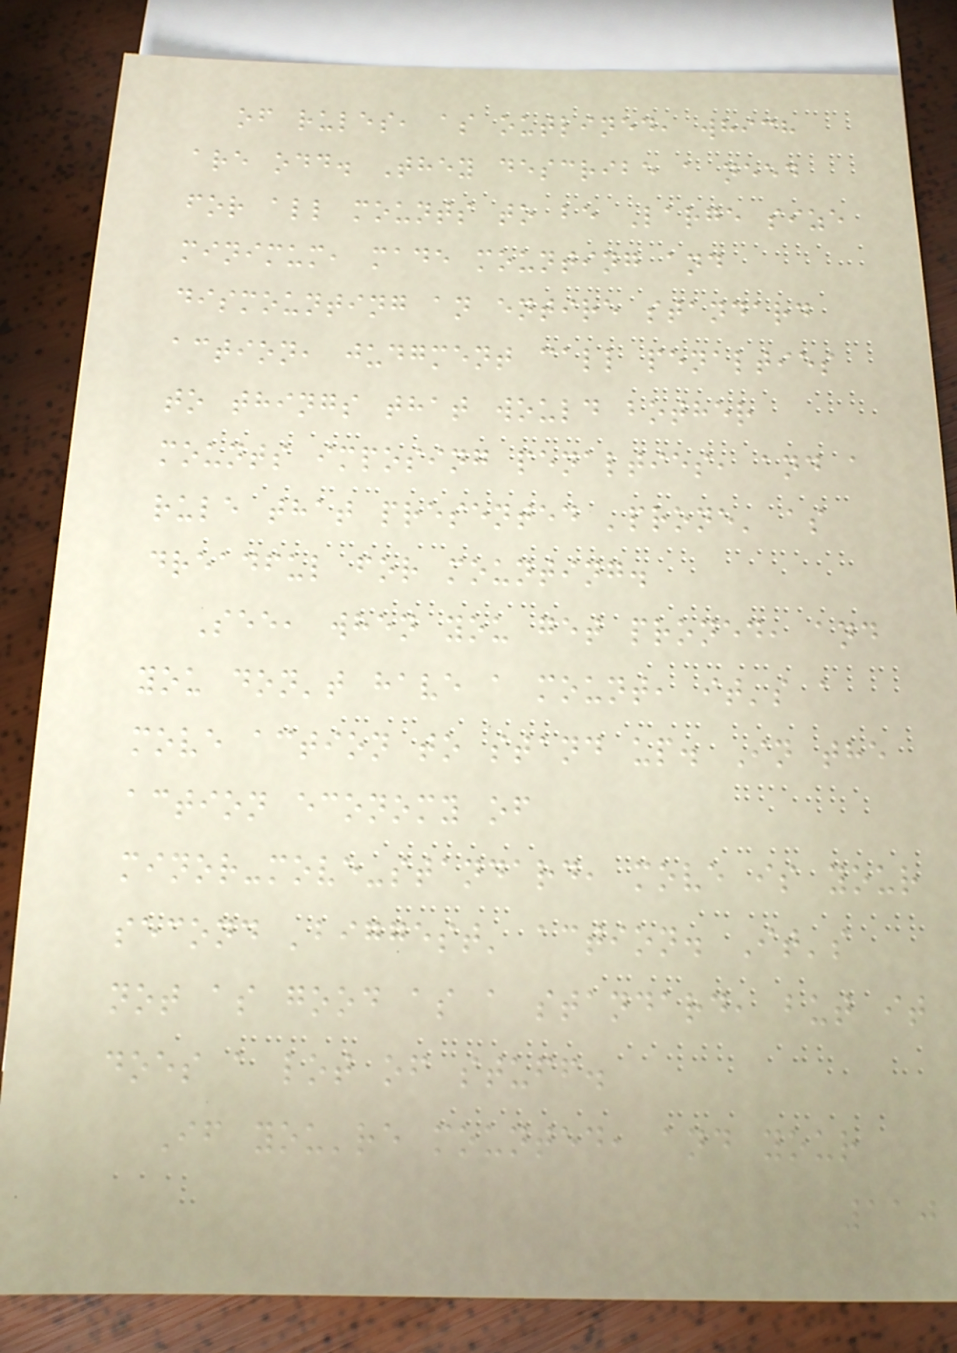of rules, as outlined, which
are odd. They describe a need
for all mounts to be Large size
minimum, made mounting and
dismounting an entire standard
action, judgment call penalties
to things that would bother
mounts imposing penalties, and a
rule that presented 'prone' as
dreadful for mounting.
See, when you get proned, and
you don't have a mount, it's a
move action to stand up. In the
action economy of
minor-move-standard, move is your
second 'biggest' action. It's
not as good as a standard, but it
does a lot of stuff.
If you're mounted, and your
110
